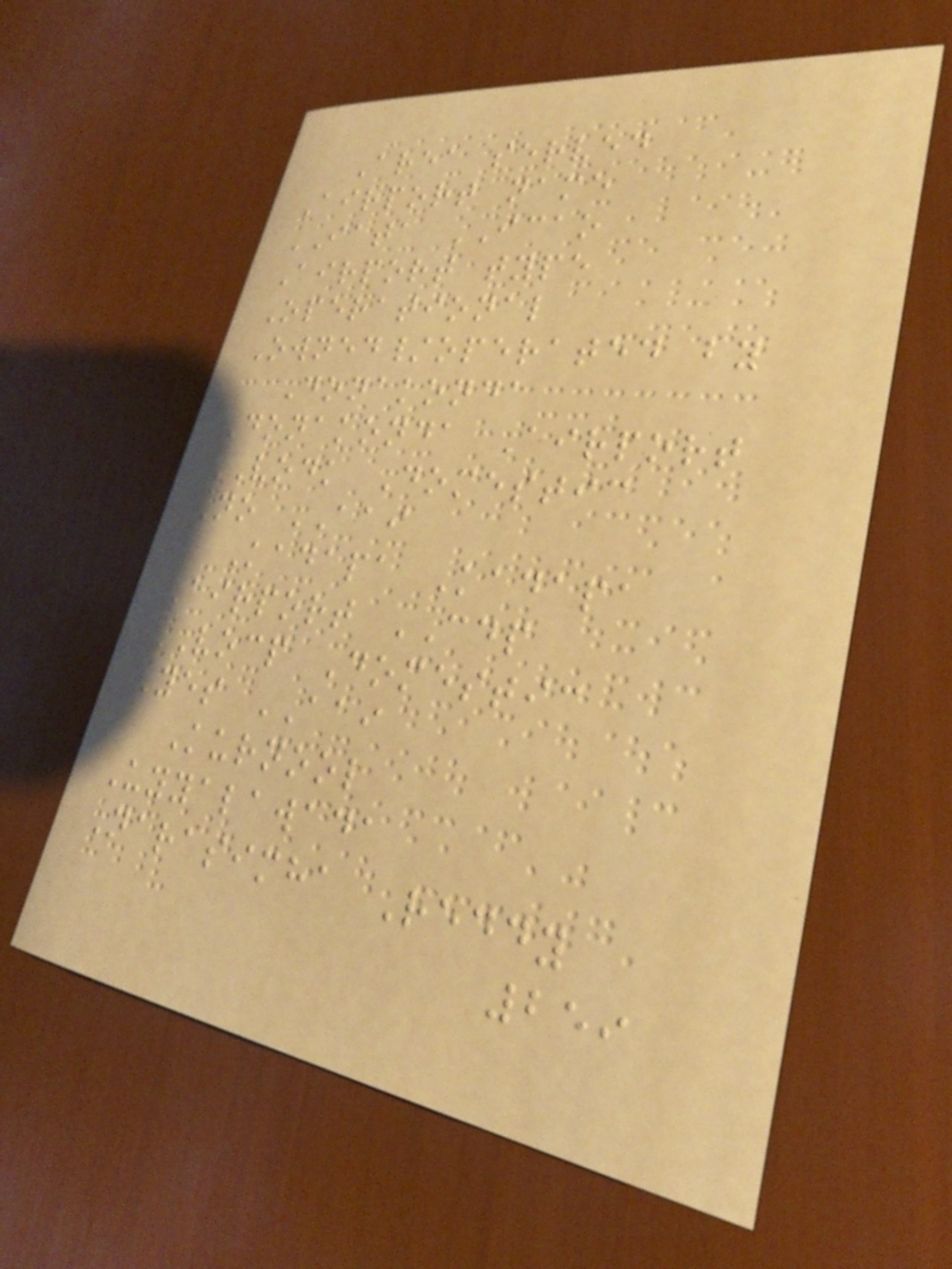Area served
Airport name
IATA ICAO
Airport type
Operational
Owned/operated by
Donakonda
Donakonda Airport
VODK Domestic
No AAI
Kadapa Kadapa
Airport CDP
VOCP Domestic
Yes AAI
Kurnool
Uyyalawada
Narasimha Reddy
259
